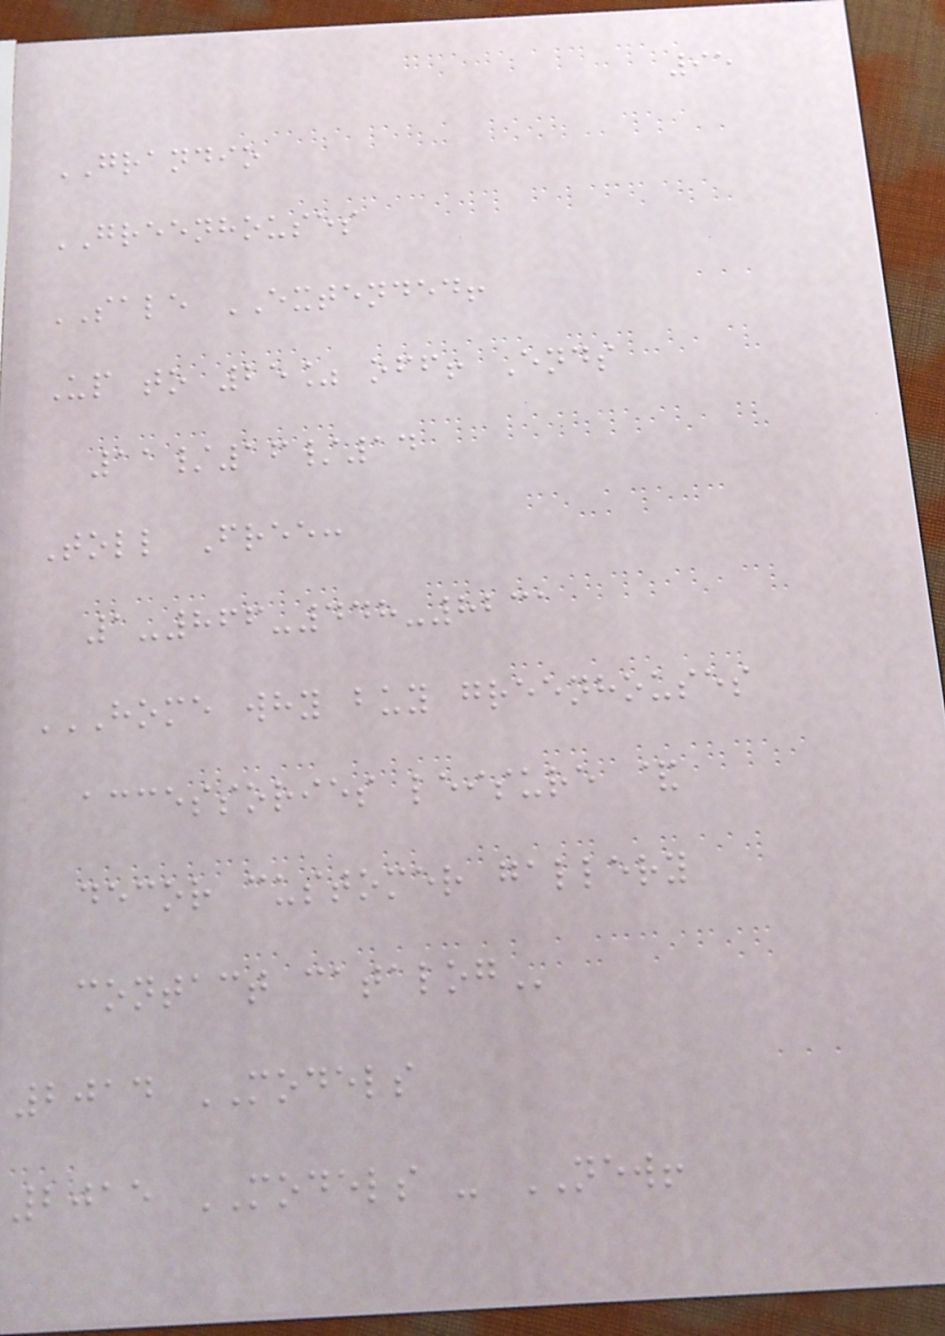95
GRANDIO
GREENHOUSES
SALE EXTENDED!
Up to 25% off! Ends
11/16/14
Toll Free:
1-866-448-8231
HOME WHY BUY GREENHOUSES
ACCESSORIES LEISURE &
DECOR CUSTOMER GALLERY
CONTACT CATALOG
2014 MODELS
2015 MODELS - NEW!
